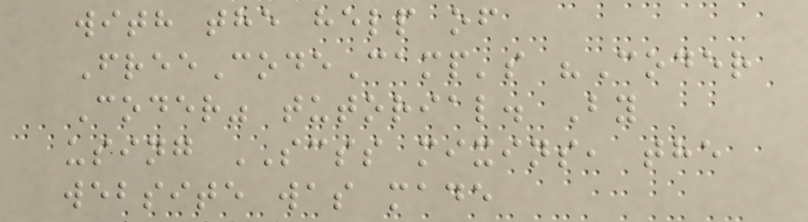with the help of
FreeCodeCamp's "Coder
Coder" tutorial. By
using SCSS mixins, the
website was made
